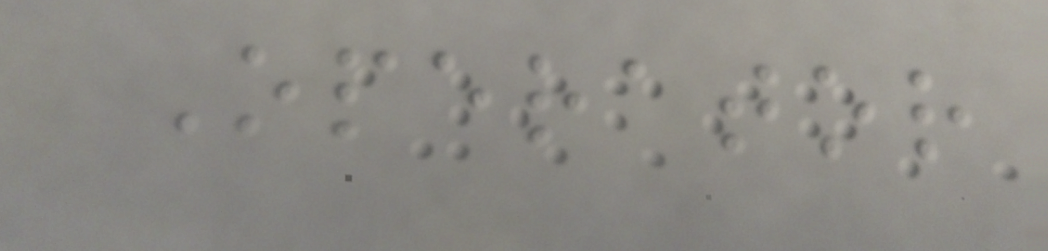Operator
